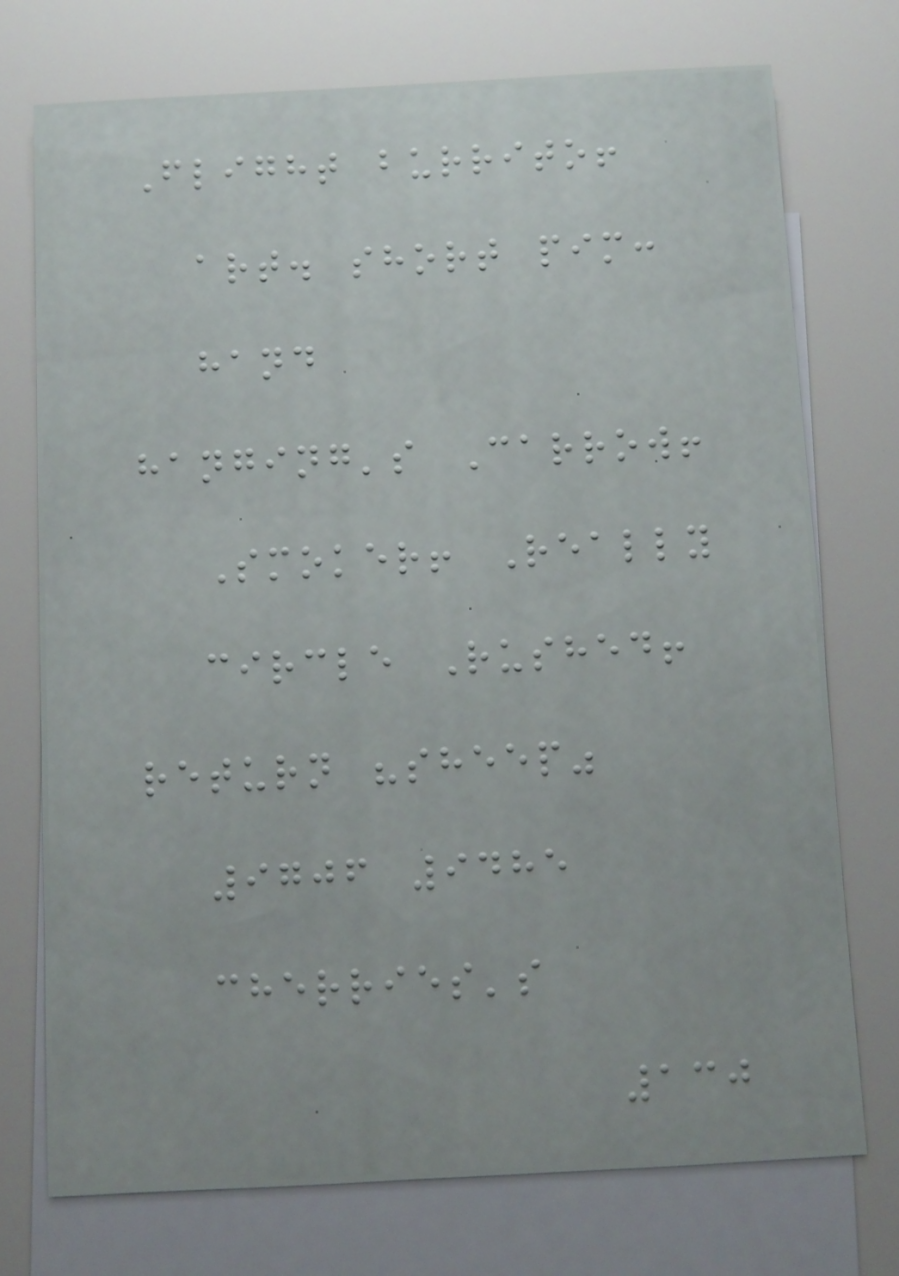Flight burrito!
art. short pim:
hand
hanging's Carrow!
Smoker! Really
circle Rushed!
return "sheep"
9706 9485
cherries's
130
